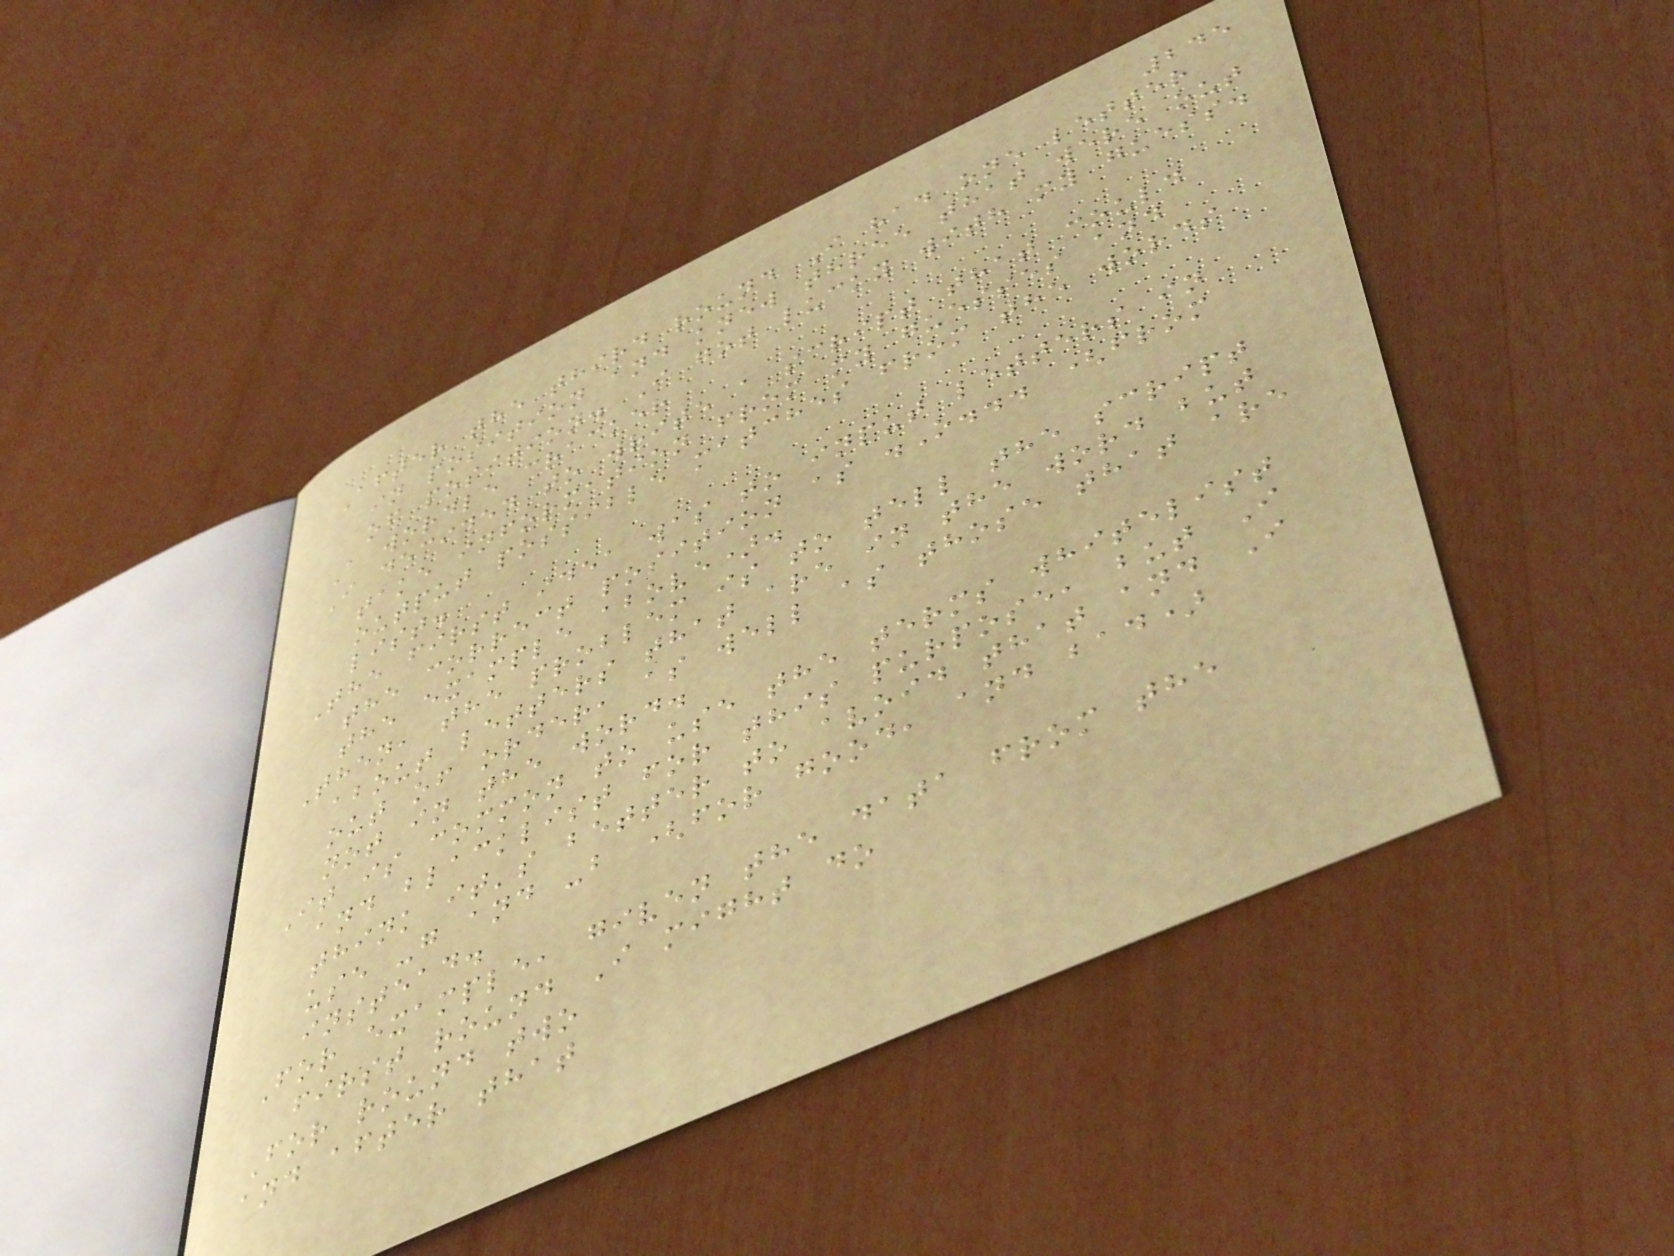245
After the third round I had one letter
in position and knew three that were out
of position. I got lucky with my guess.
A wordle cracker
I decided to write a script that could
take information from my guesses and
output possible matches from the words
list.
The first idea was to input letters in
the correct position as .O... (from
the example above).
Then, the problem is to tell the script
about letters that are in the word but
out of order, as well as those that are
not in the word.
It is common to use the terms whitelist
and blacklist for this purpose, but I
think it's better to avoid that and I
use -g and -b (for good, and bad)
instead.
For example, given the data from the
first round I might do
For round two
and after that
